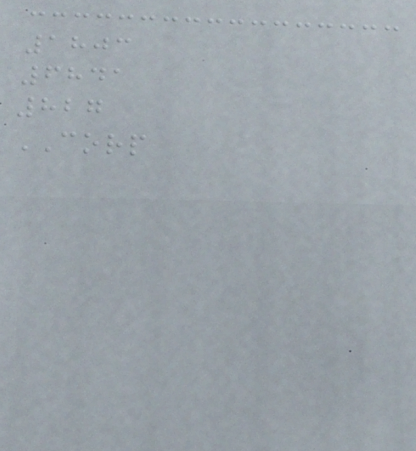1803
6841
827
CORP
